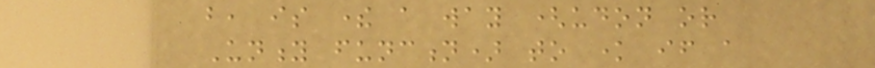but, is there a way (udon or
Unity function) to know if a
